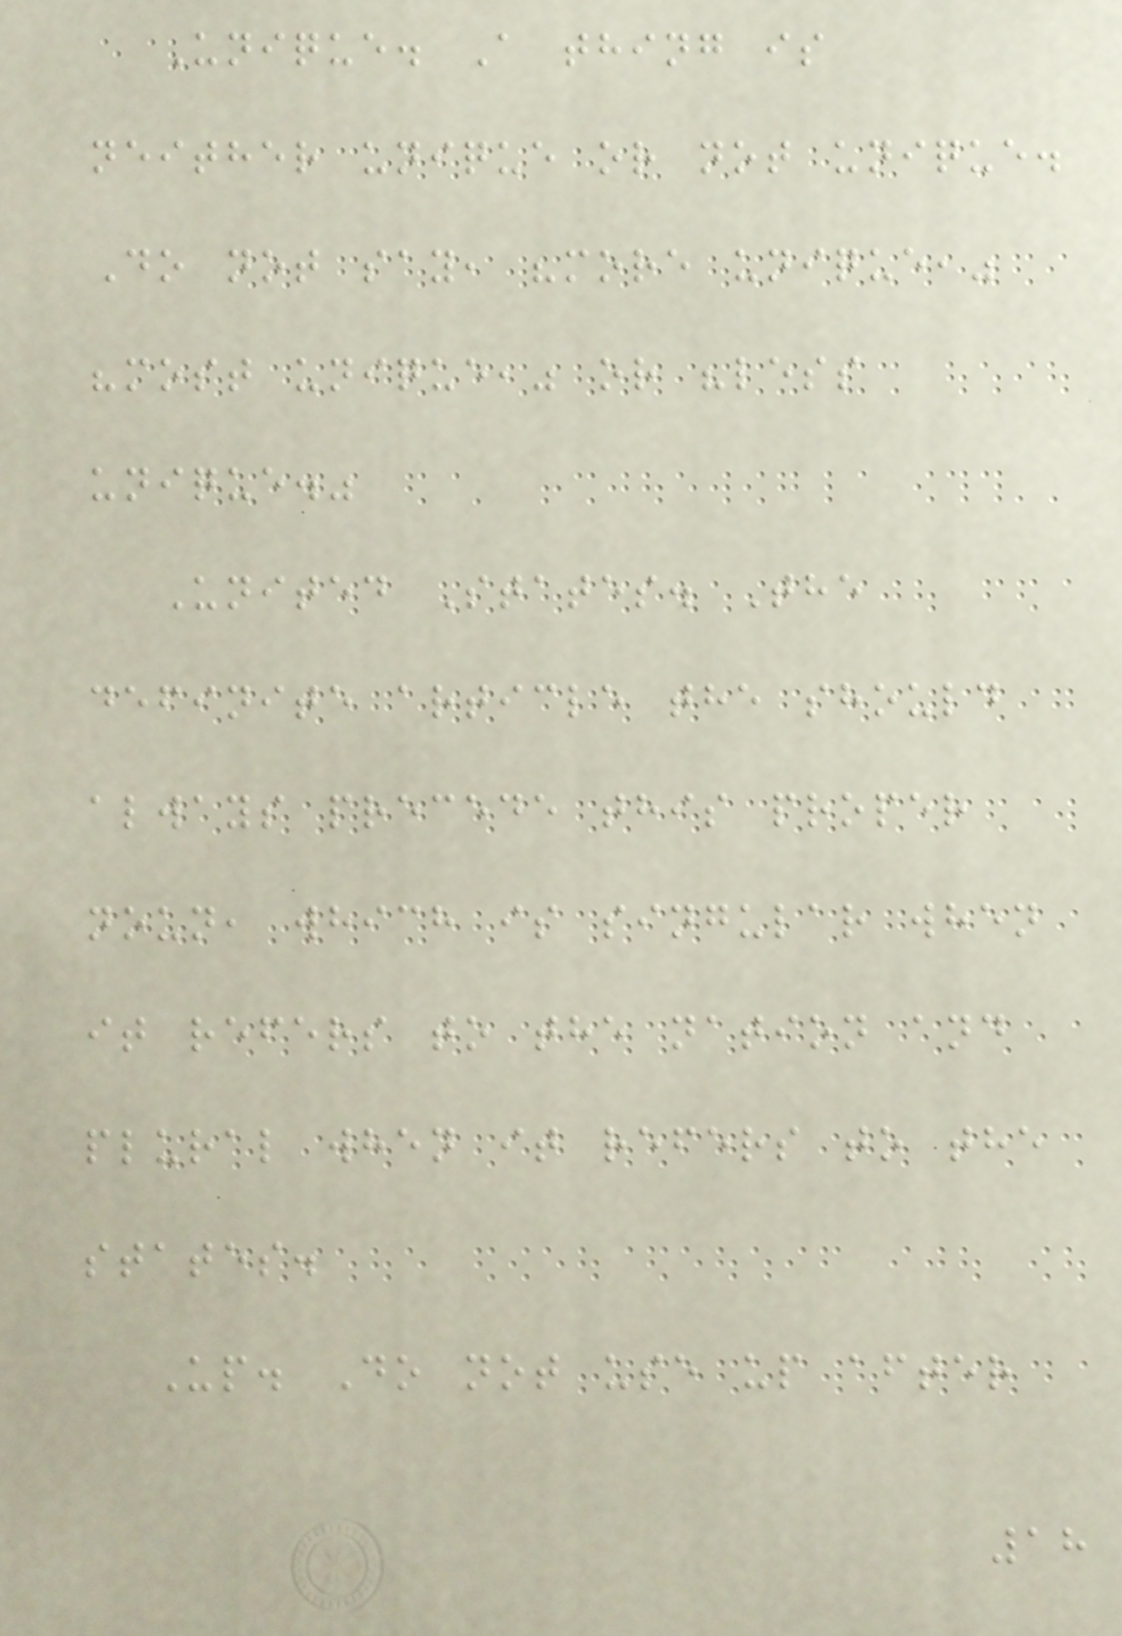Unique. A thing is
neither unique or not unique.
Do not say, "more unique,"
"most unique," or "less
unique."
United States. The
definite article the should
always precede this proper
noun, which is singular when
it refers to the nation and
plural when it refers to the
states.
Up. Do not use up after
18
